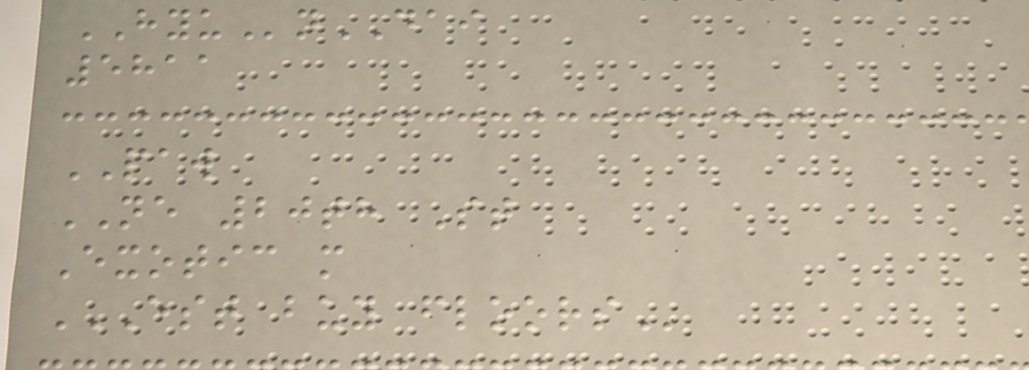HYUnDAI
5811
PAW
NE 20th St
Exotic m
EST BUY FLOORS
